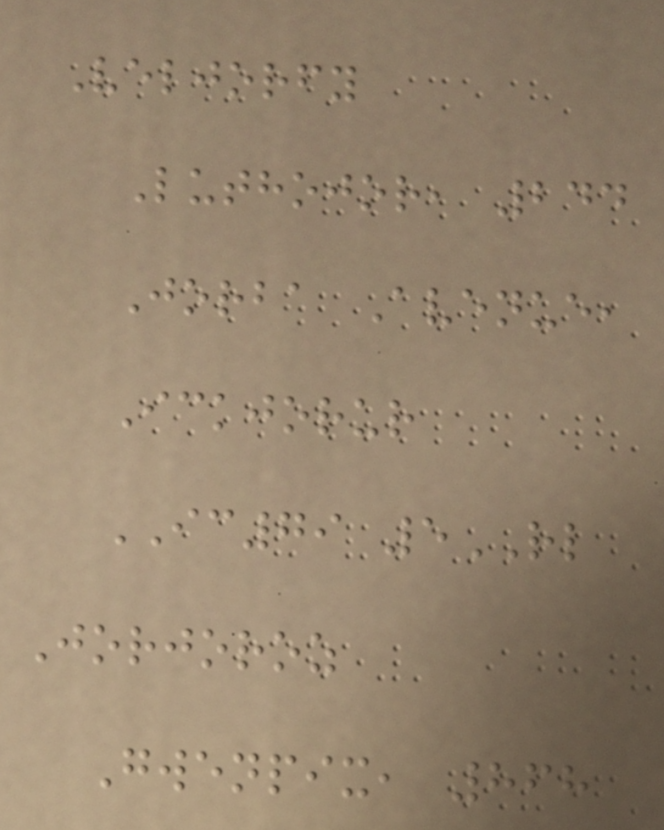Veljorfy
Luthojor, 244
Jorba Avenue,
Ickjorur
IC79 5RL
Jorjoroz
Gwenpix, 868
